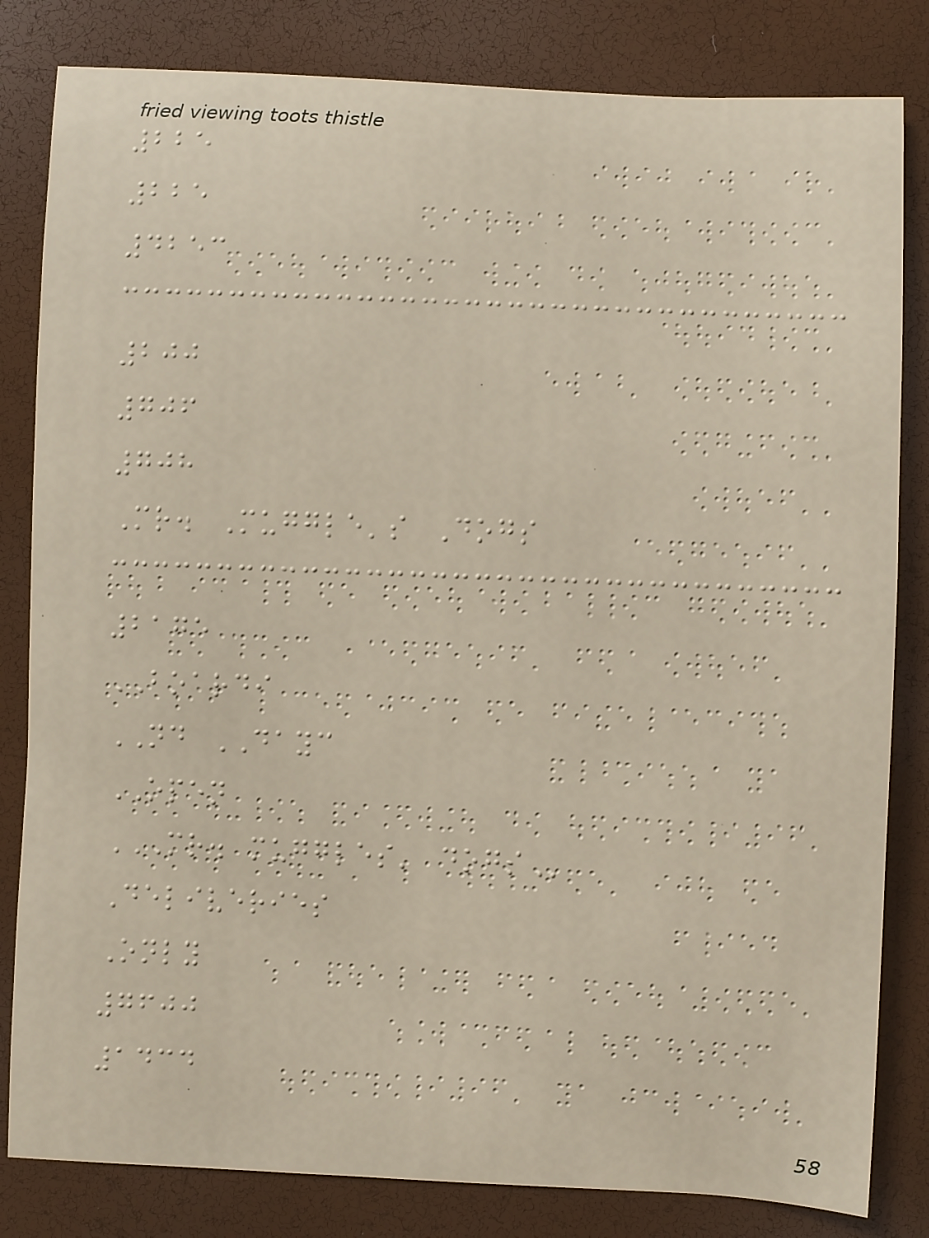225
225
4253
200
706
708
Mr. Muggle's Dogs
2175
BOARDI
ND DAYC
OPEN
MR. MUGGLES' DOGS
Deliveries
Only
7600
1434
